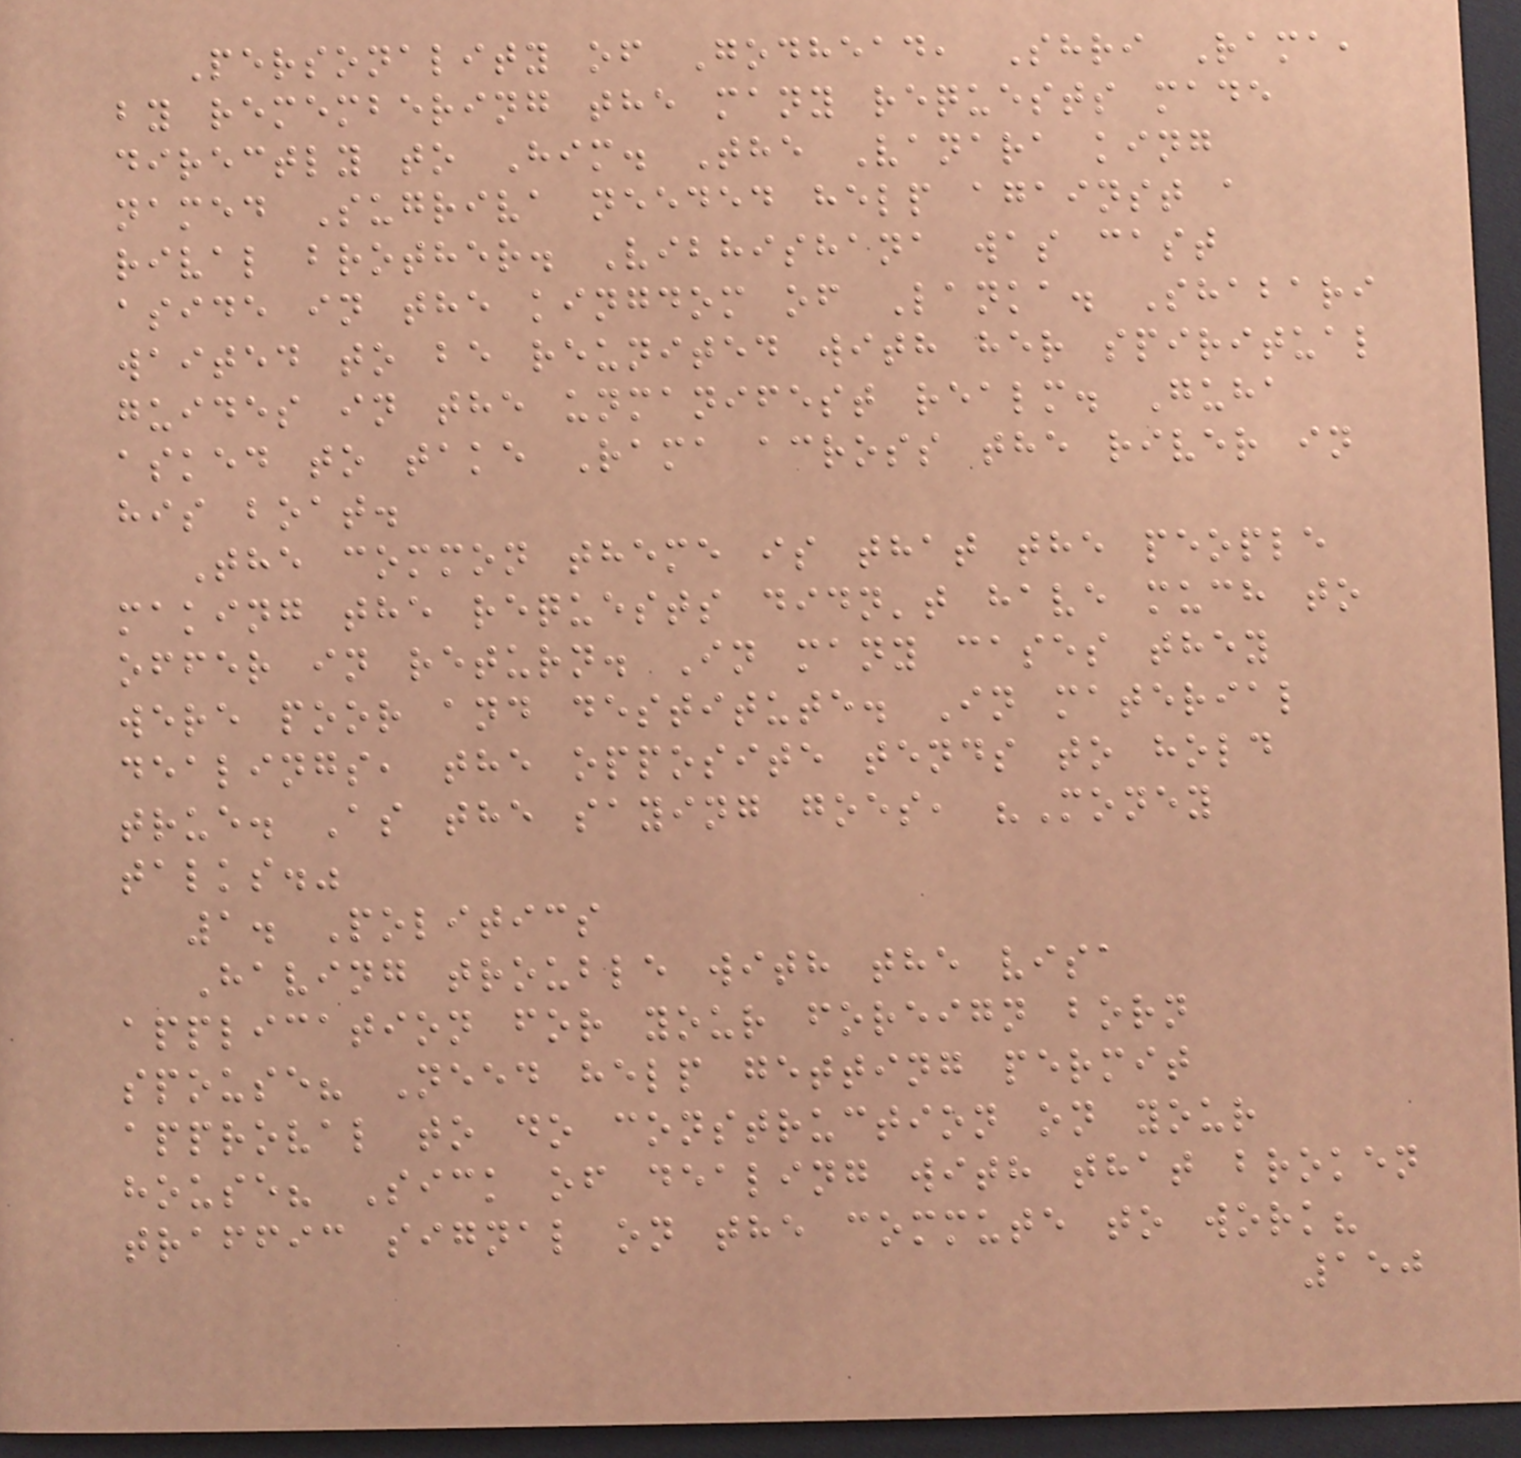Personality of Godhead, Shri Rama,
by remembering the many requests made
directly to Him. The Vanara king
named Sugriva needed help against a
rival brother. Vibhishana was cast
aside in the kingdom of Lanka. Shabari
waited to be reunited with her spiritual
guides in the unmanifest realm. Guha
asked to take Rama across the river in
his boat.
The common theme is that the people
making the requests didn't have much to
offer in return. In many cases they
were poor and destitute. In material
dealings, the opposite tends to hold
true. As the saying goes, "Money
talks."
1. Politics
Having trouble with the visa
application for your foreign born
spouse? Need help getting permit
approval to do construction on your
house? Sick of dealing with that broken
traffic signal on the commute to work?
150
